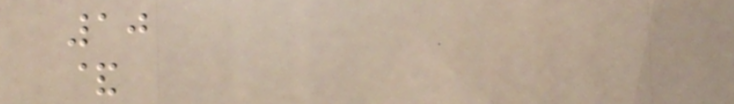10
&
